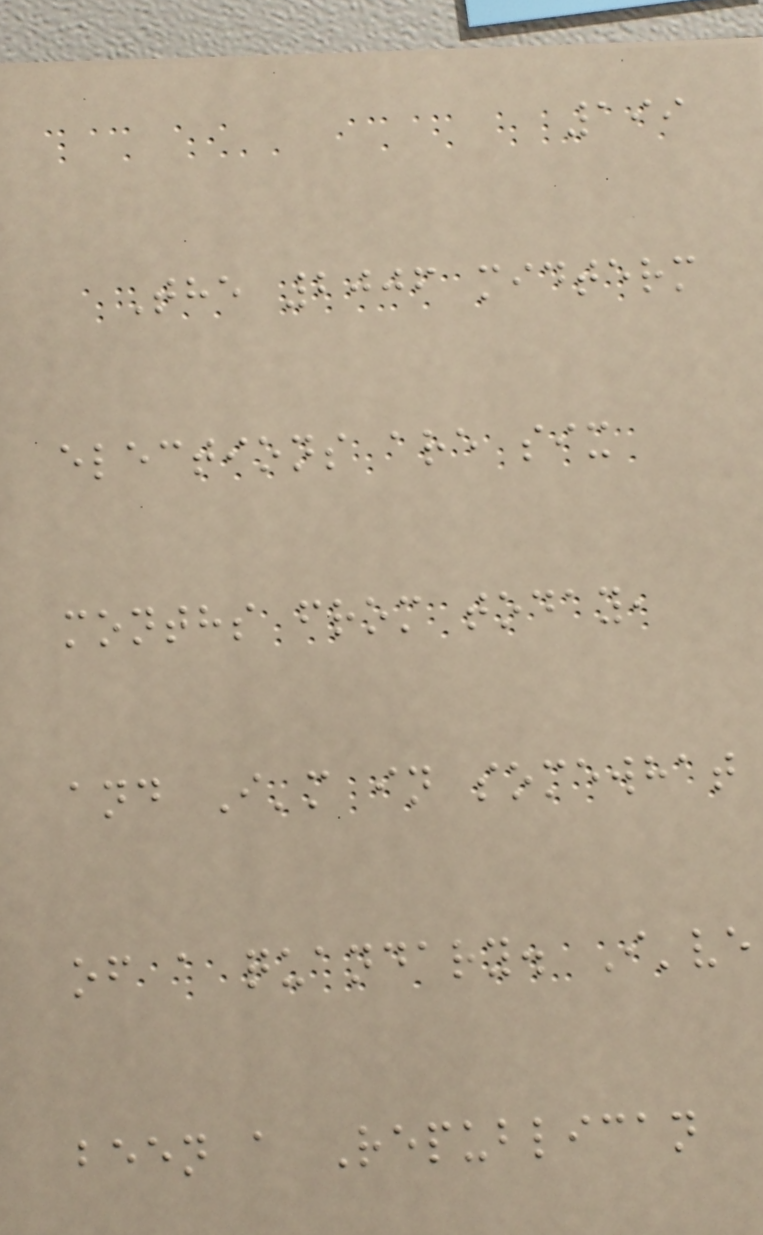199
The 2006 midterm
elections are six
months from today,
and I'm in somewhat
of a quandary. I've
been a Republican
